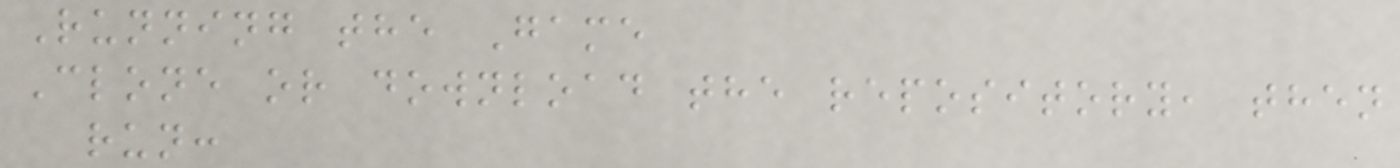Running the Game
Clone or download the repository, then
run:
